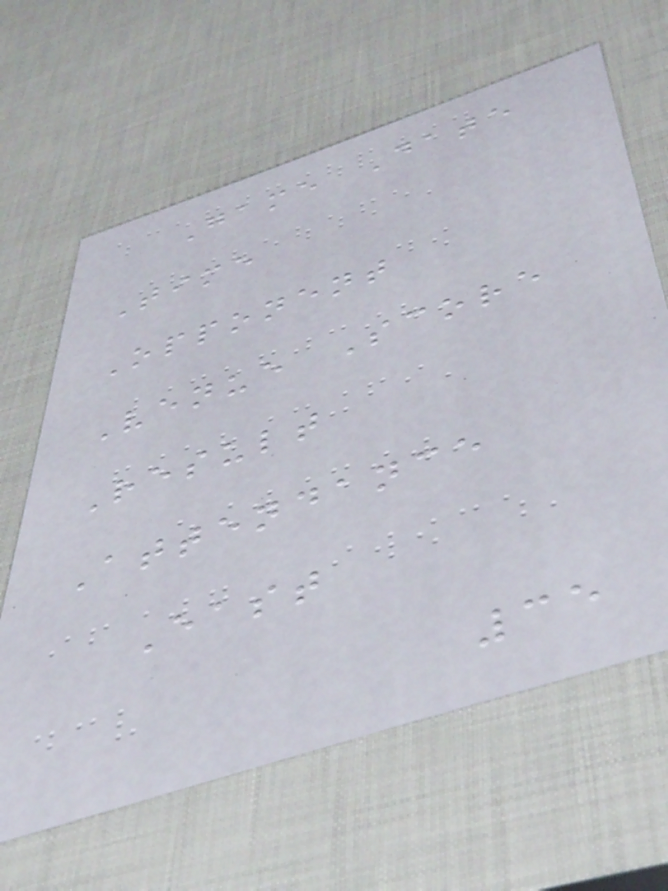Game Date
Time
Opponent
Venue Score
Result
Attendance
East
35
